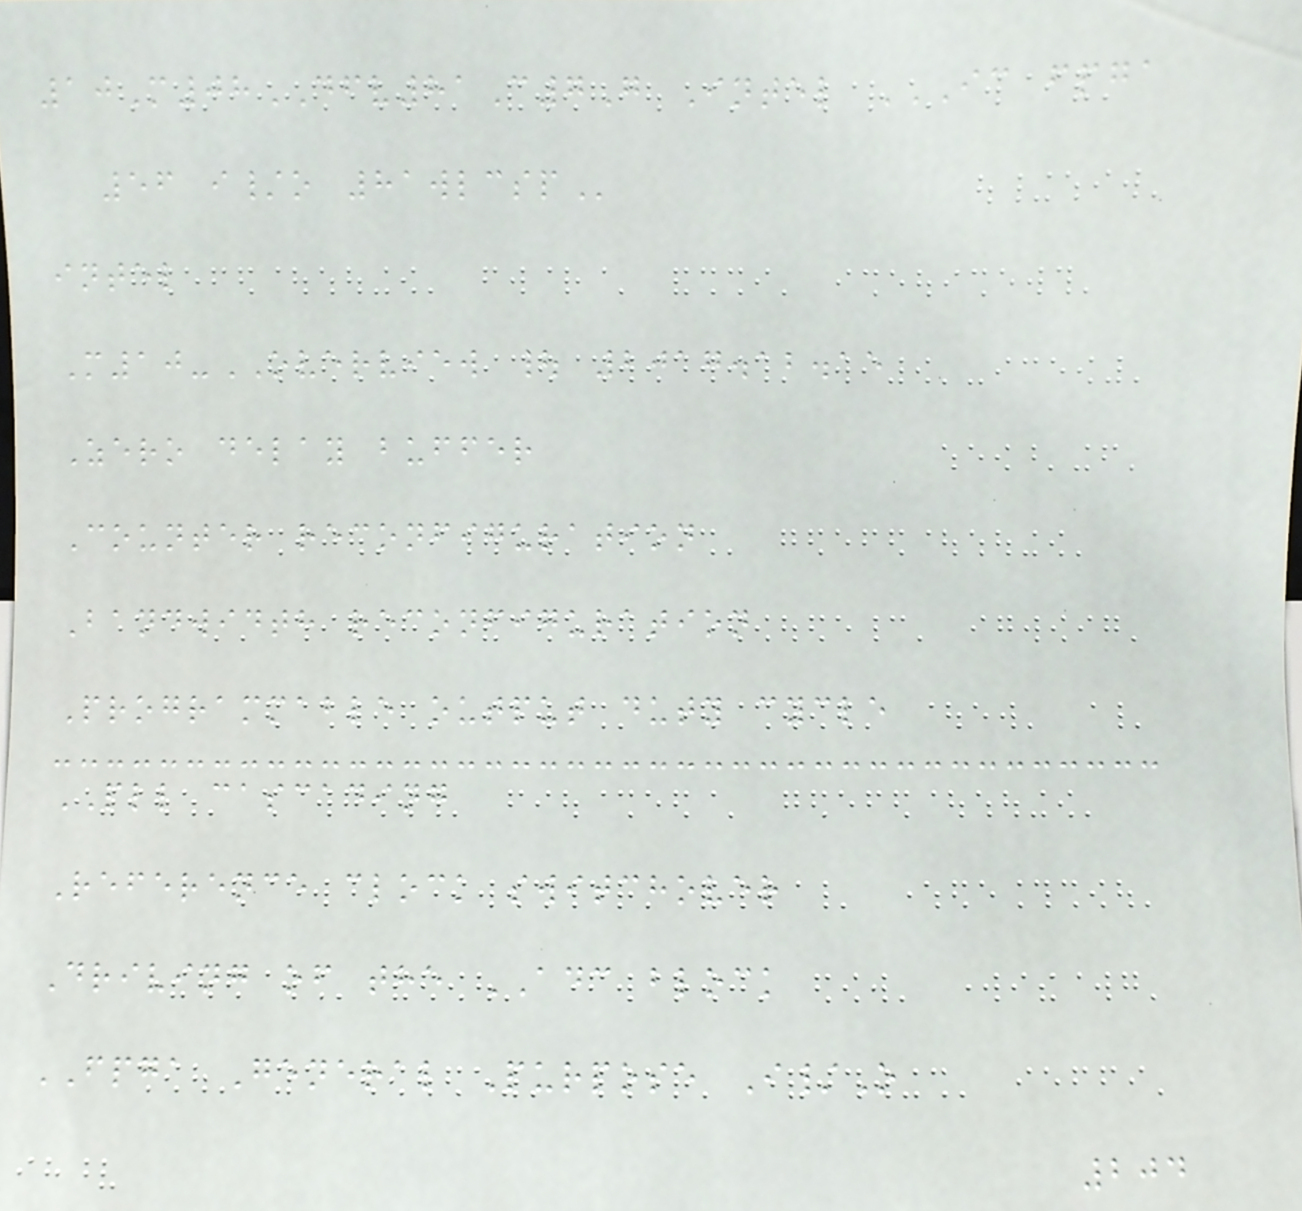10M08DFV81C7G Intel IC FPGA
56 I/O 81WLCSP
intel
M10-OVERVIEW | 2017.12.15
Zero delay buffer
Counter reconfiguration
Bandwidth reconfiguration
Programmable output duty cycle
PLL cascading
Reference clock switchover
Driving of the ADC block
FPGA General Purpose I/O
204
